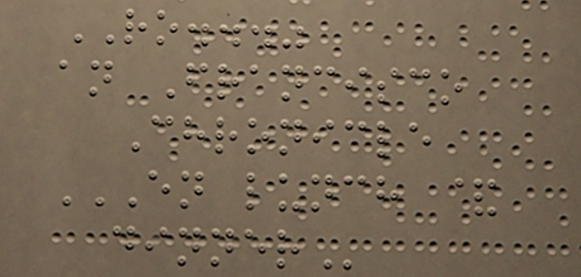RO..."
an Francisco
Chronicle
EN LUNCH &
DINNER
